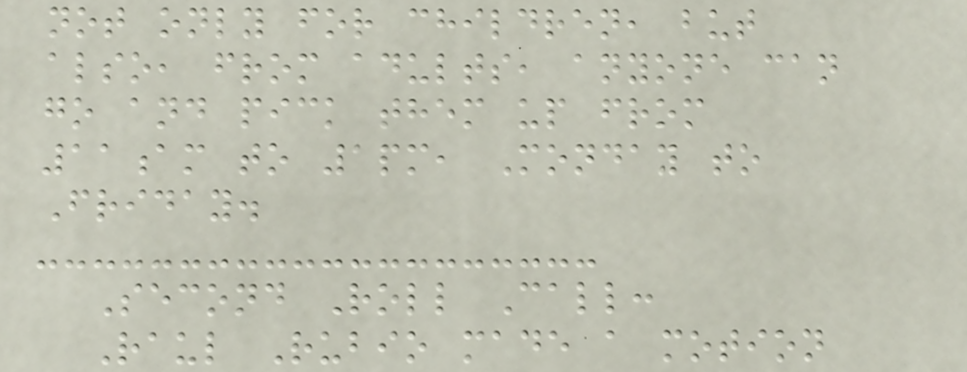not only for children, but
also, from adults, anyone can
go and pick them up from
11am to 1pm, Monday to
Friday.
Second Roll Call:
Raul Rubio made a motion
